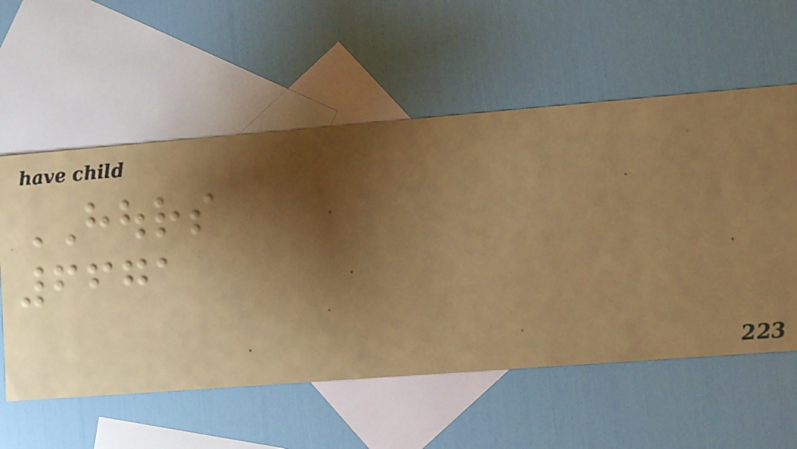HOURS
6671
